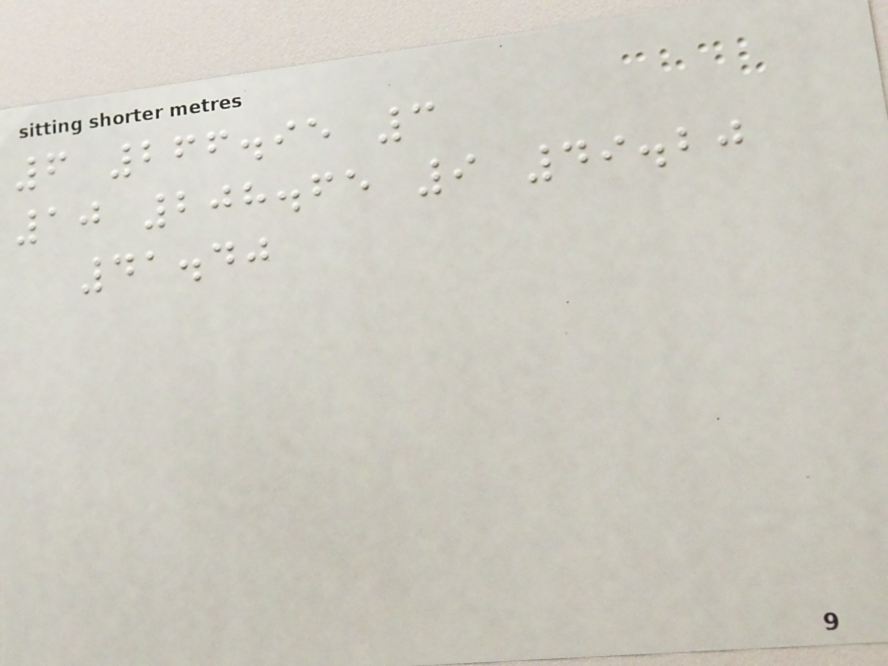6 266.95 3
10 208.65 9 49.20
41.40
